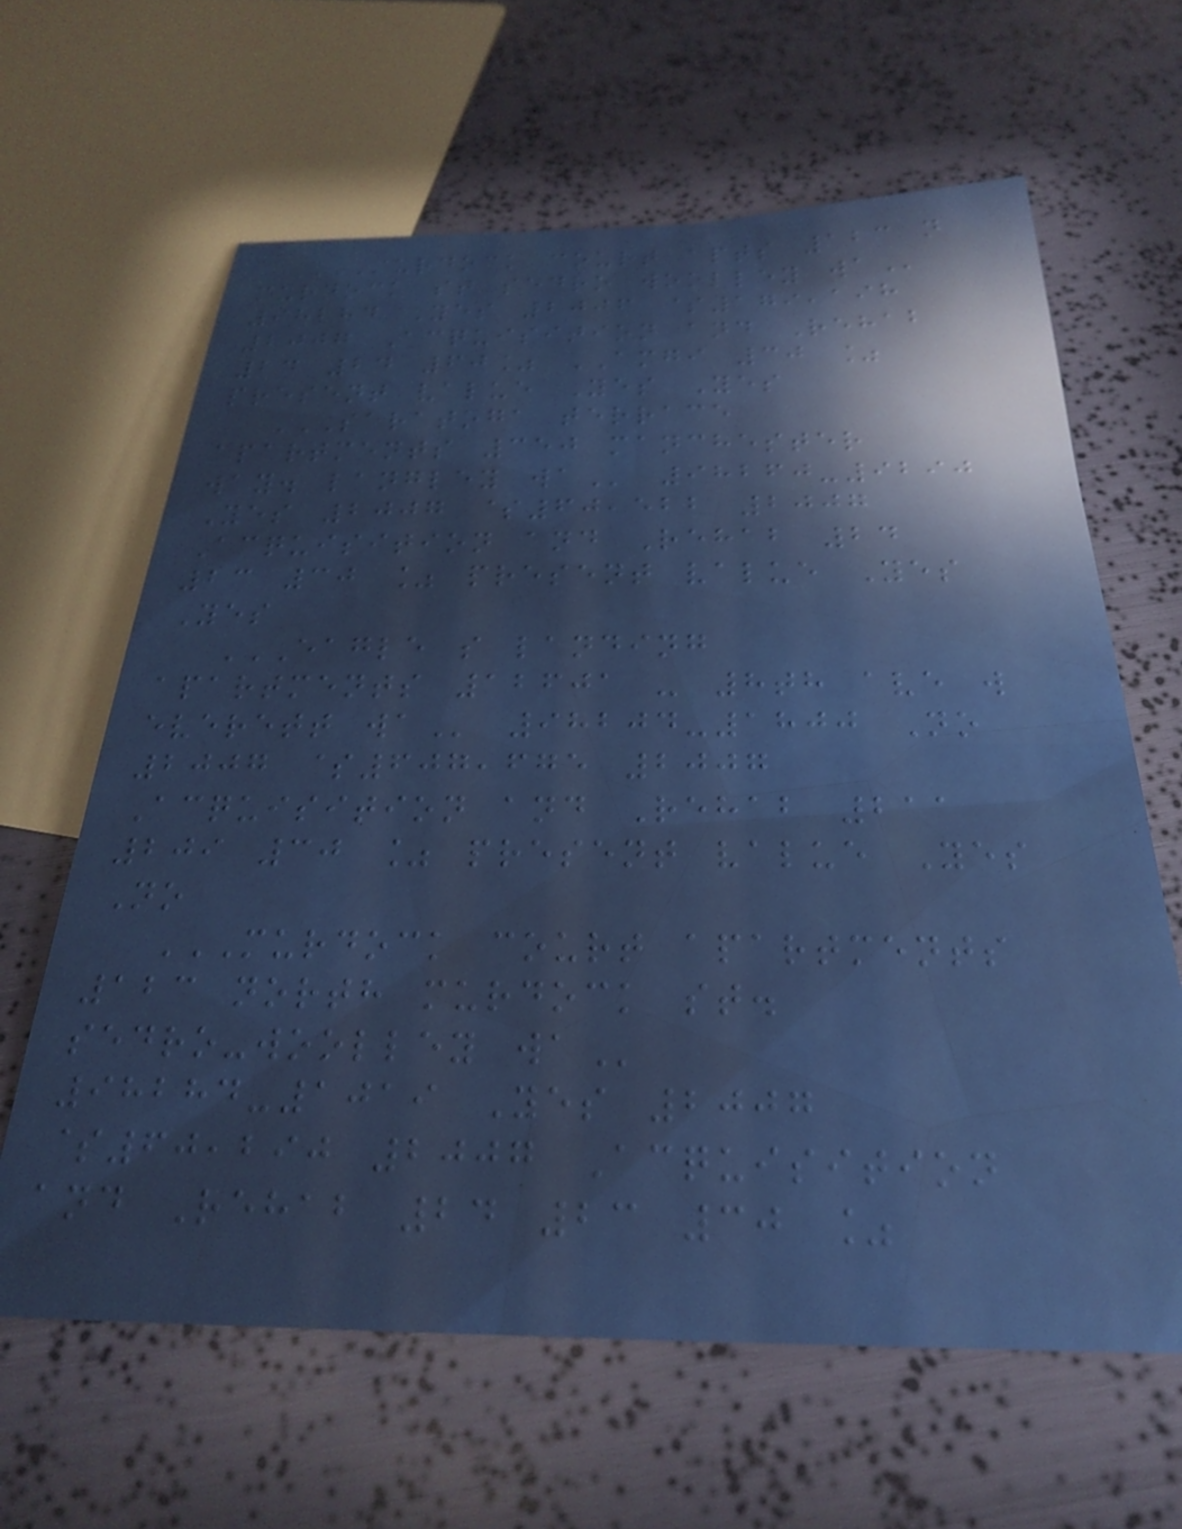MURDOCK COURT APTS 123 N
MURDOCK ST SEDRO WOOLLEY WA
98284 Yes 2006 $179,198
2007 Acquisition and Rehab
24 24 60% AMGI 30 %
present value Yes Yes
SARATOGA TERRACE
APARTMENTS 350 MANCHESTER
WAY. LANGLEY WA 98260-9290
Yes 2007 $60,522 2007
Acquisition and Rehab 24
23 30 % present value Yes
Yes
EAGLE S LANDING
APARTMENTS 12601 - 8TH AVE W
EVERETT WA 98204-1800 No
2007 $607,675 2007
Acquisition and Rehab 211
209 30 % present value Yes
No
MURDOCK COURT APARTMENTS
123 NORTH MURDOCK ST.
SEDRO-WOOLLEY WA
98284-1019 Yes 2007
$60,290 2007 Acquisition
and Rehab 24 23 30 %
